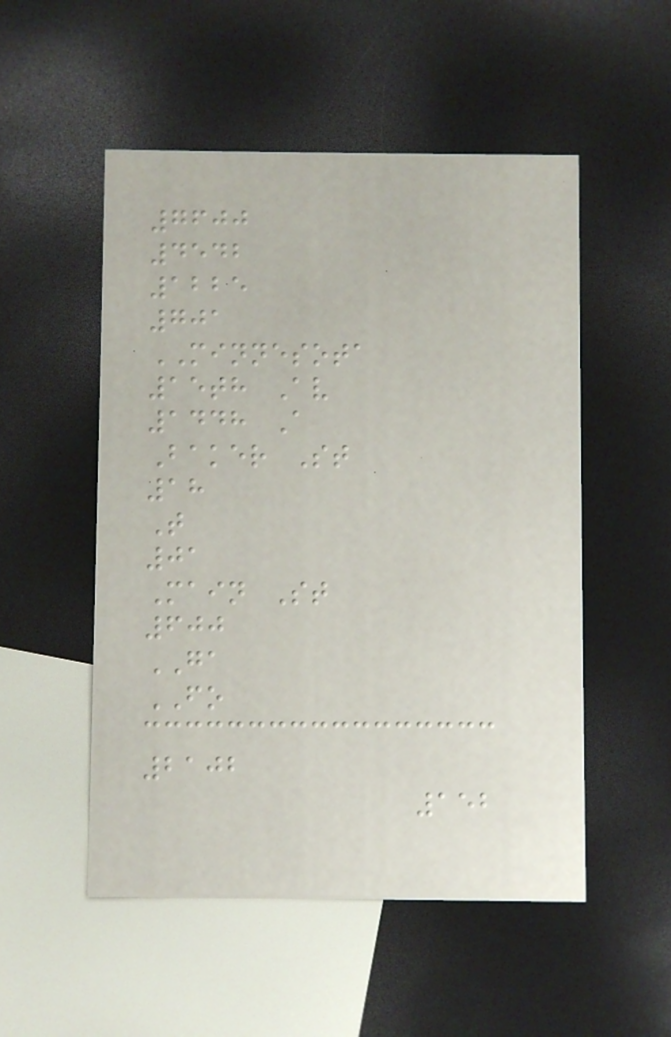7600
4542
1225
701
MINNESOTA
15th Av
1448 A
Baker St
18
T
01
Main St
600
GA
FO
2102
152
